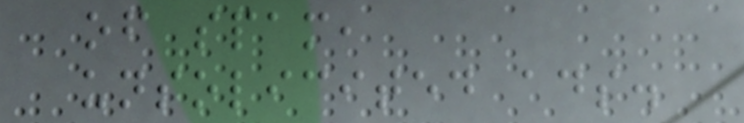of spam,
unsolicited ads.
